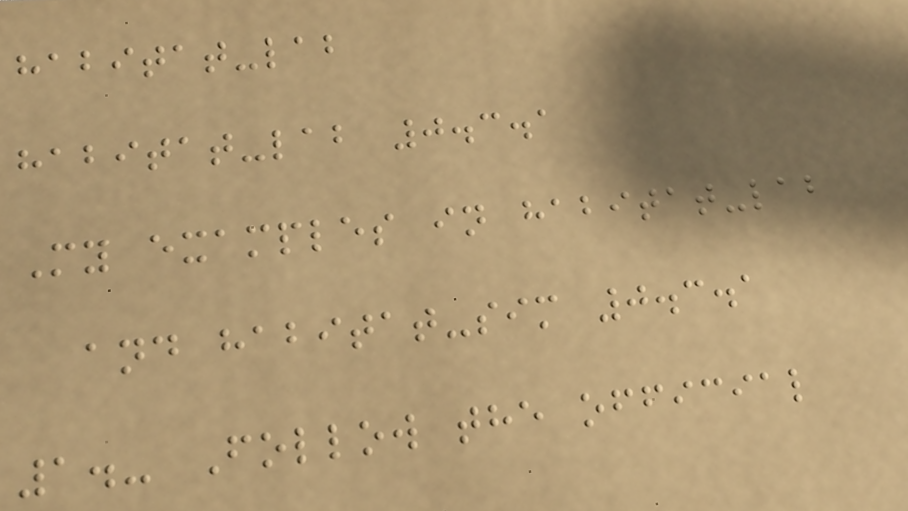habitat-lab
habitat-lab 0.3.1
My examples in habitat-lab
and habitat-sim 0.3.1
1.- Follow the official
